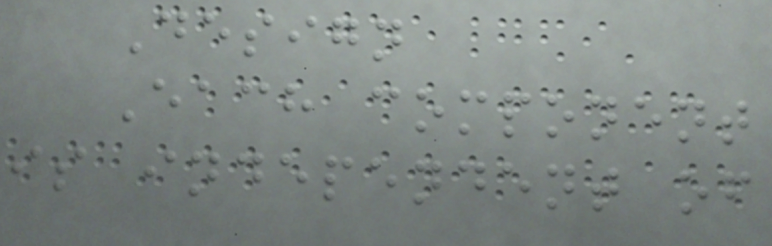Design
Each component
is independent of
